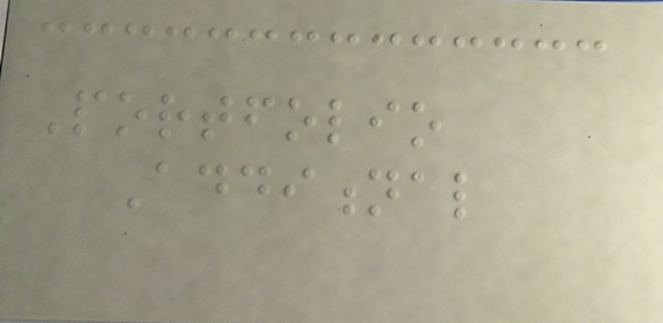Portfolio
Additional
